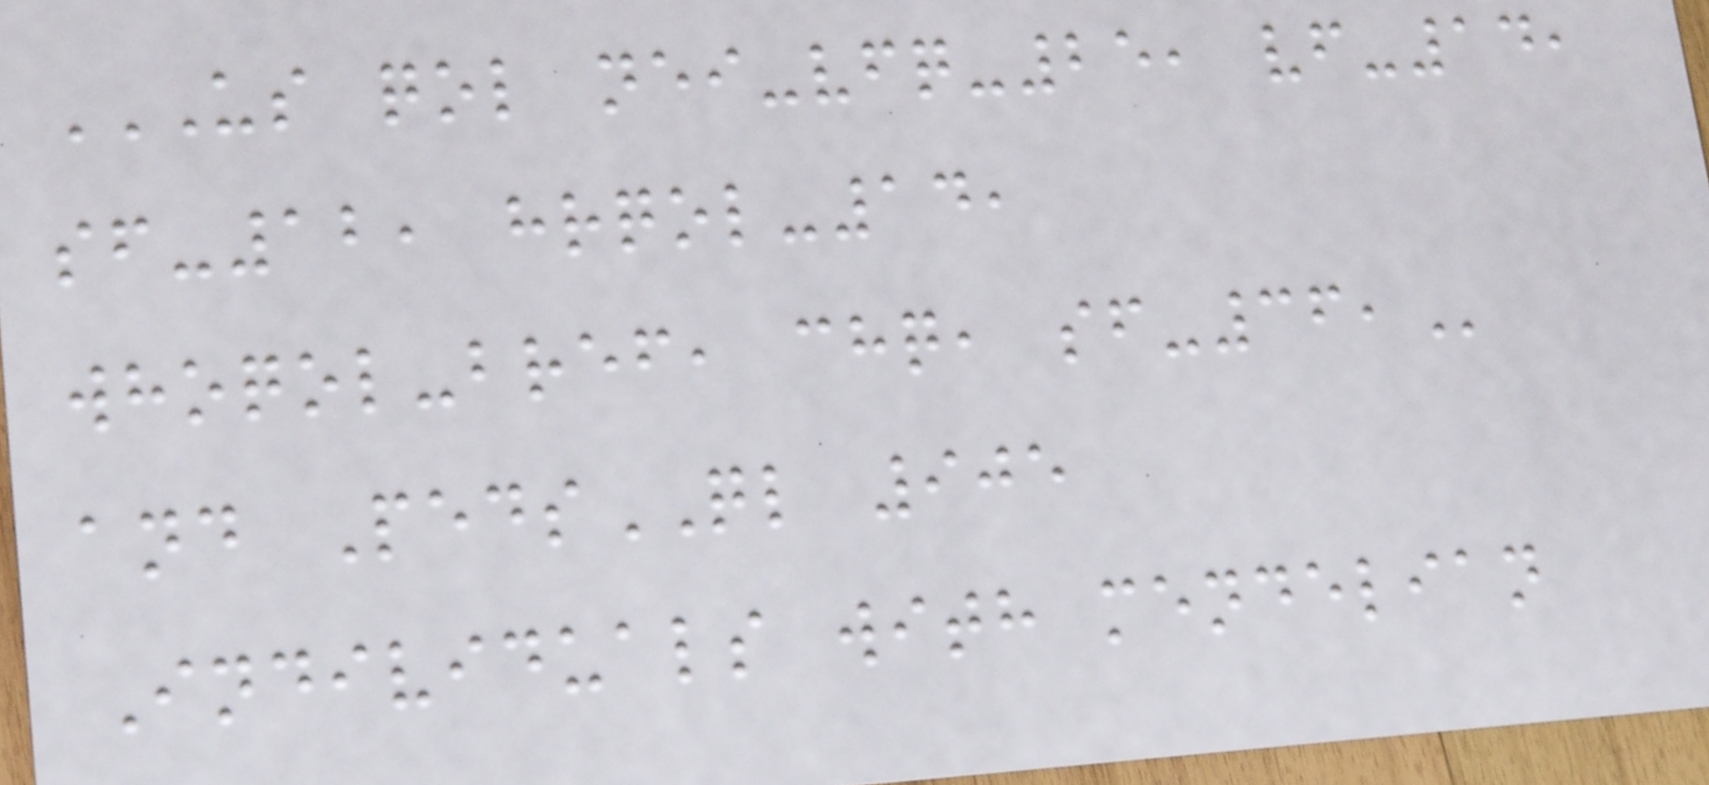US QOL NEI-VFQ-25, VF-14,
SF-12, HRQOL-14,
WHOQOL-BREF, CHQ, SF-36,
and PedsQL 905
Individuals with mendelian
